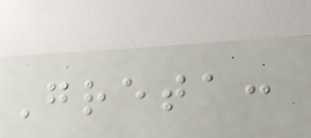Greta:
